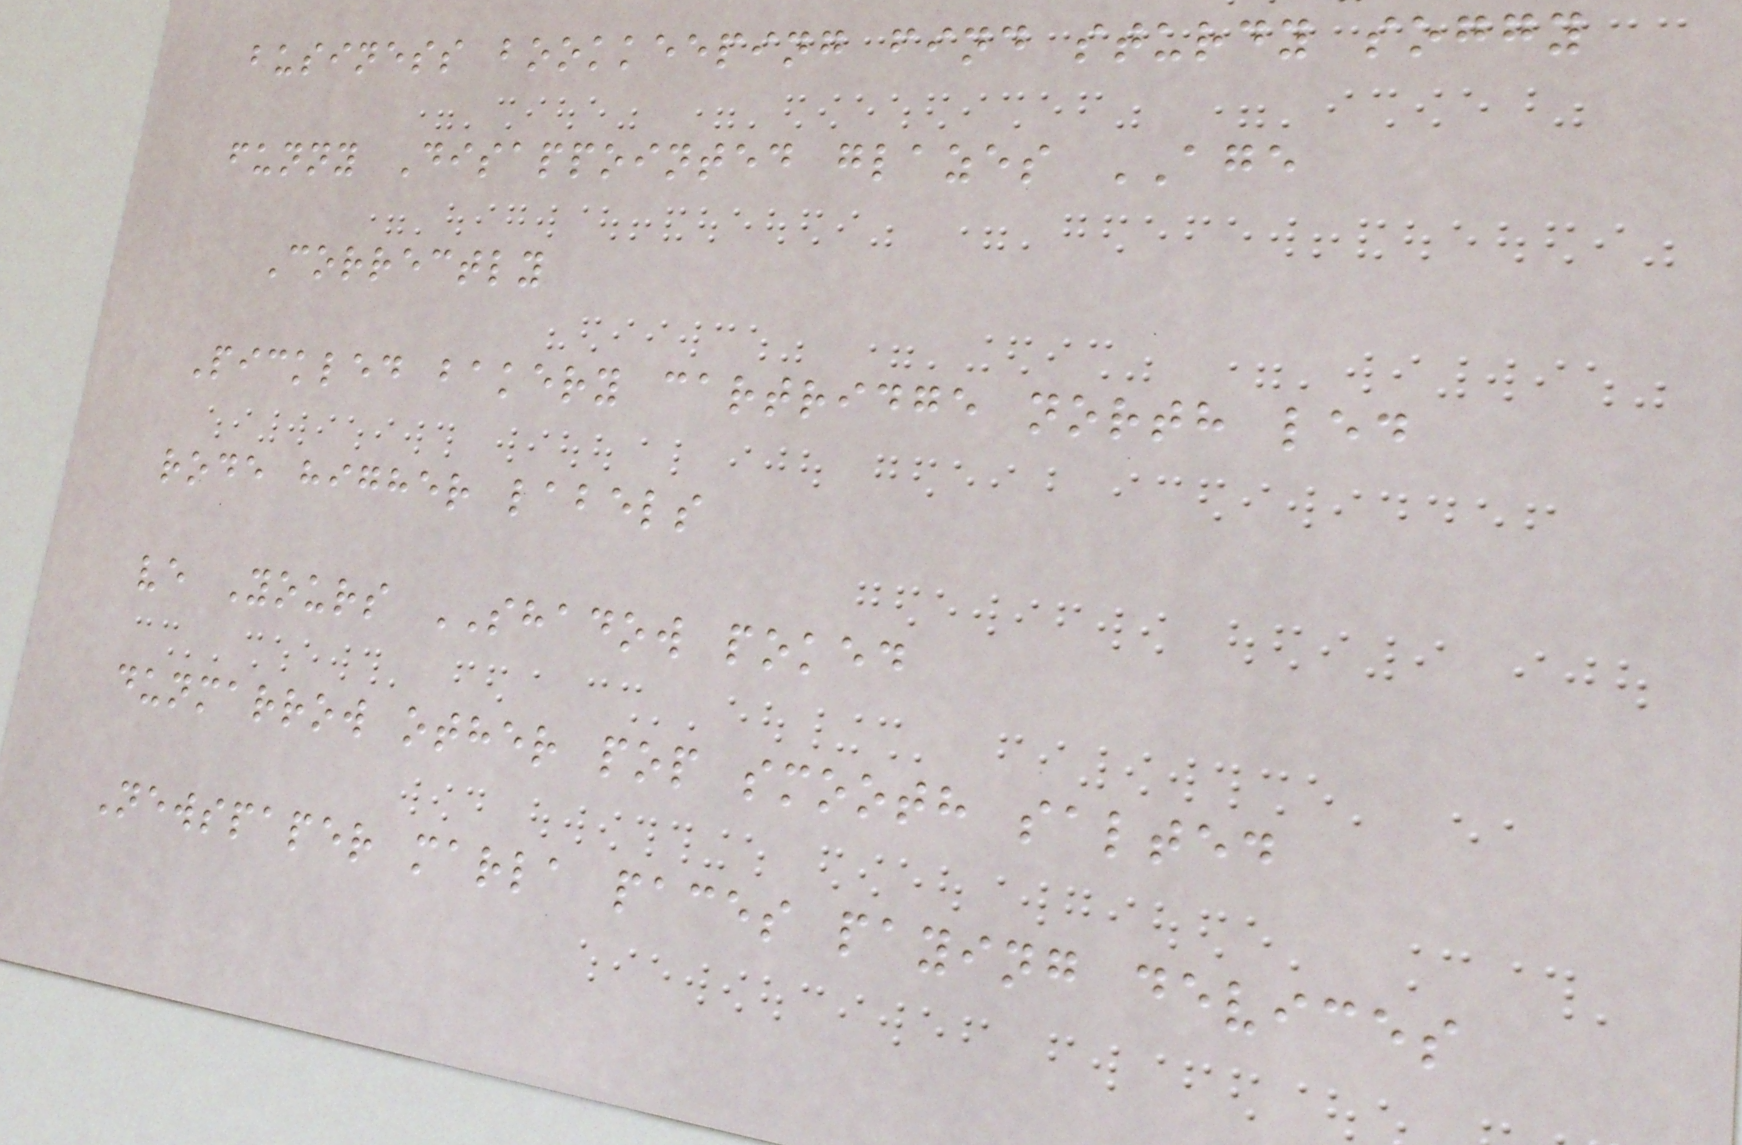business bookkeeping find sturdy soggy
funny Disappointed glazes AGE
Correctly
Pickled bakery cartridge north led
rode higher labels
ve Yours SHADOW poked
dunmarrow other pop smooth salted
Newspaper marla paces paying devices
